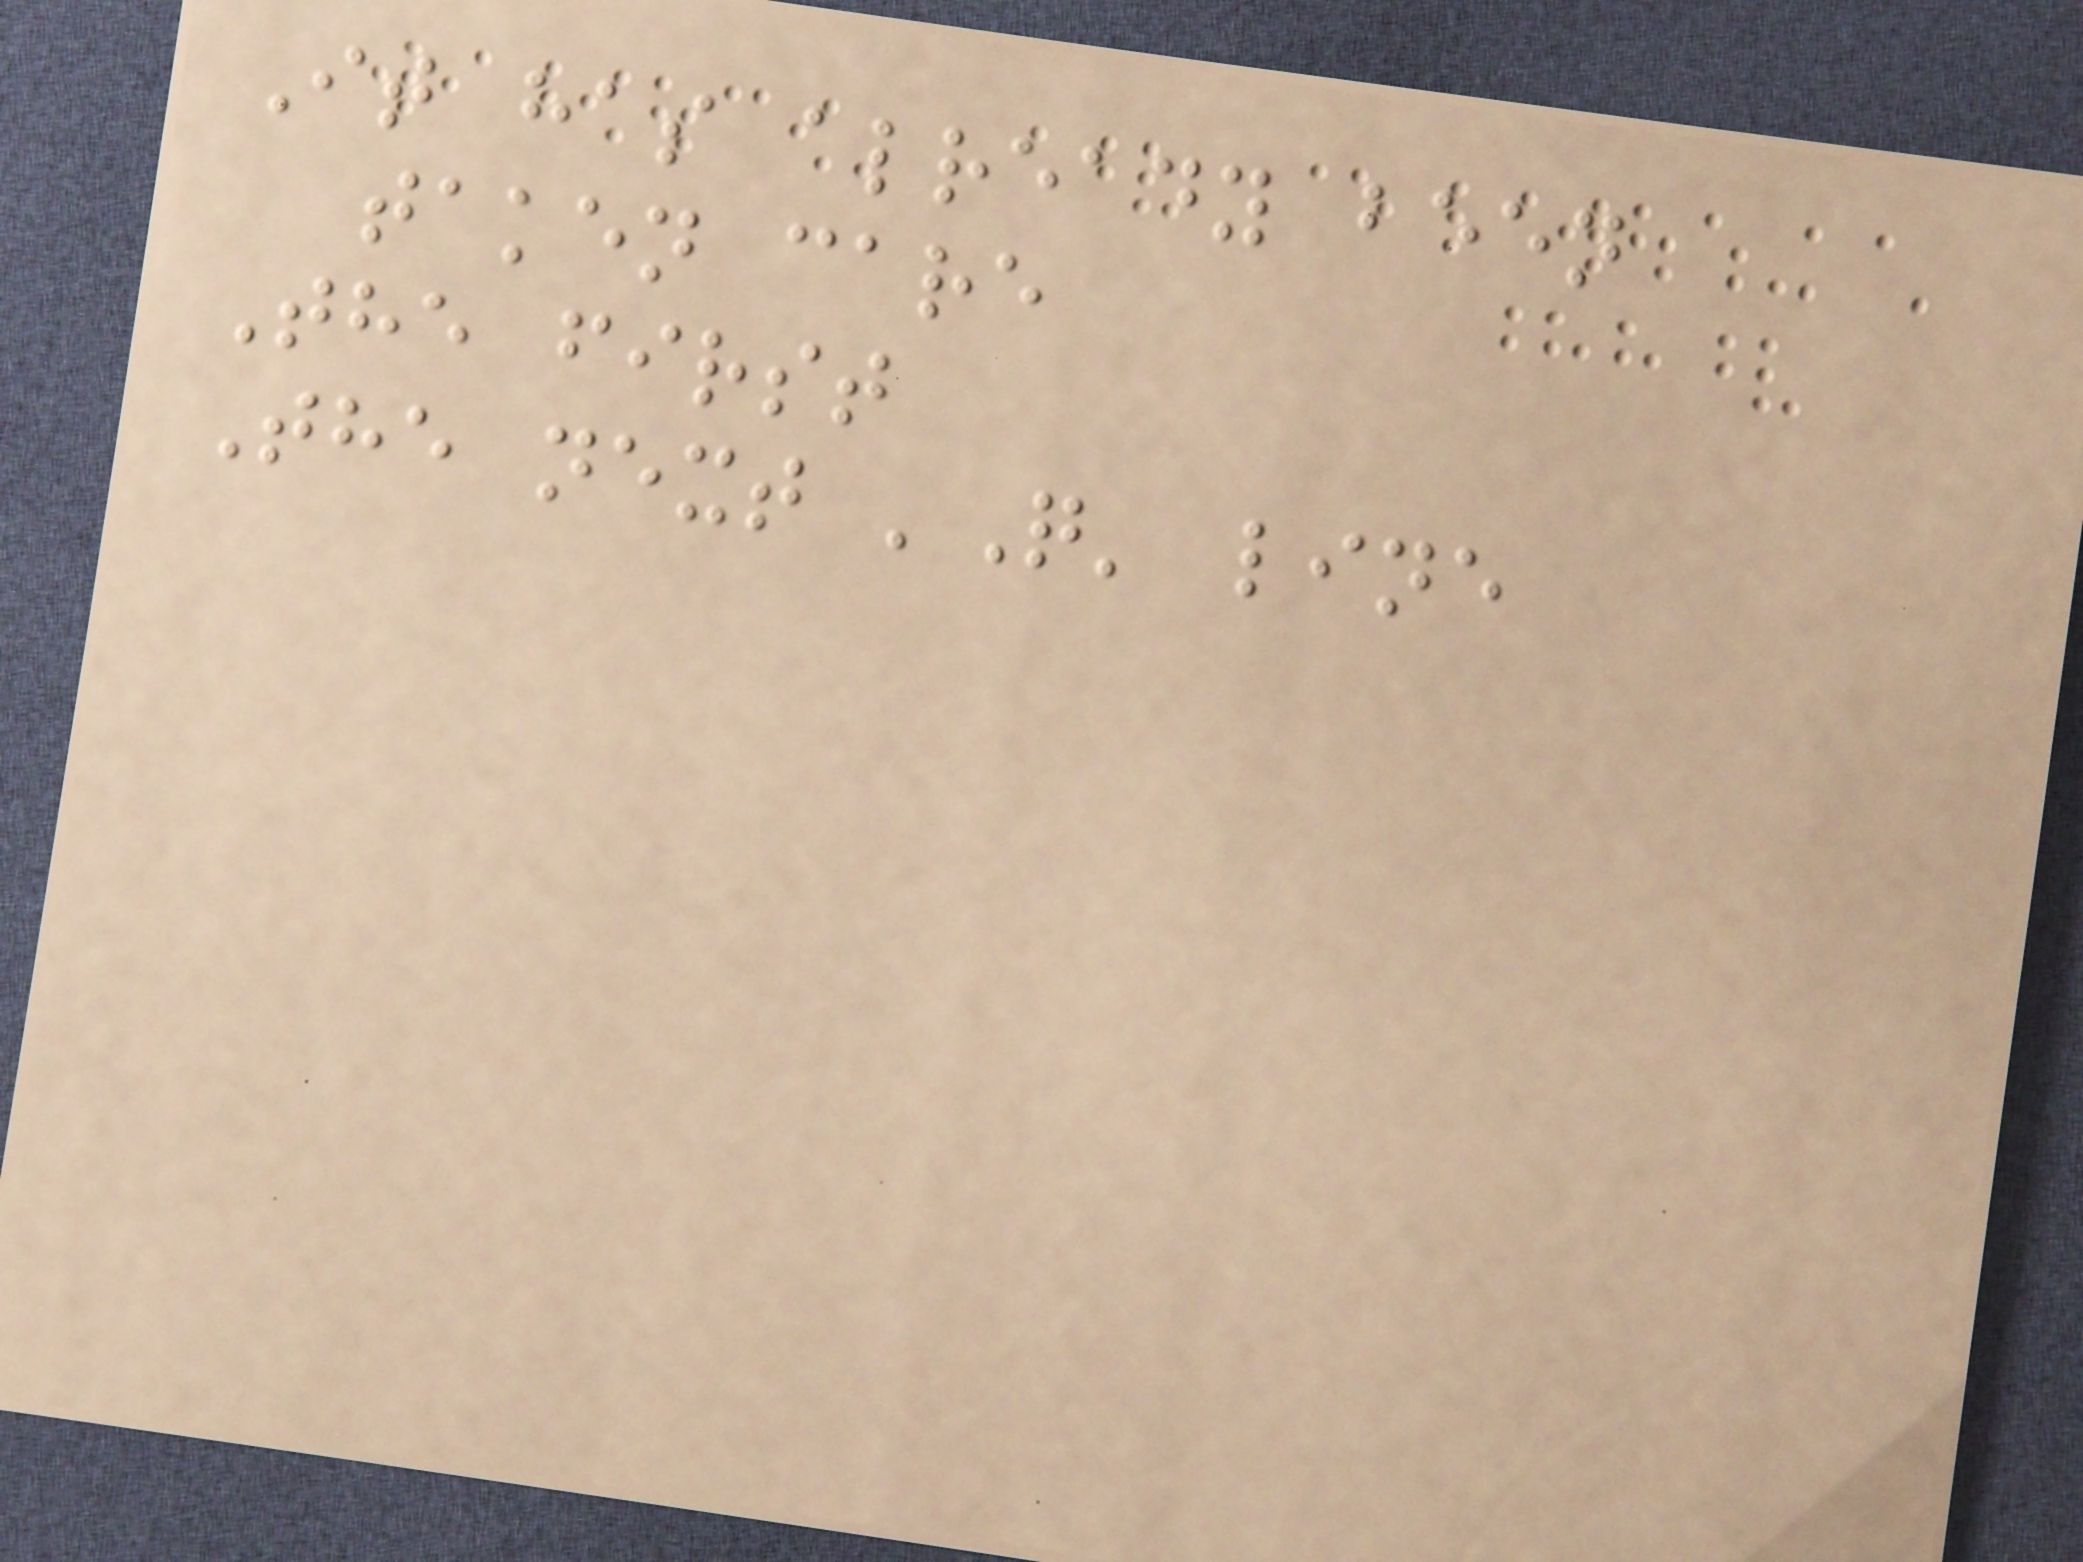It has already been
taken care
The first
The next 'Q' line
